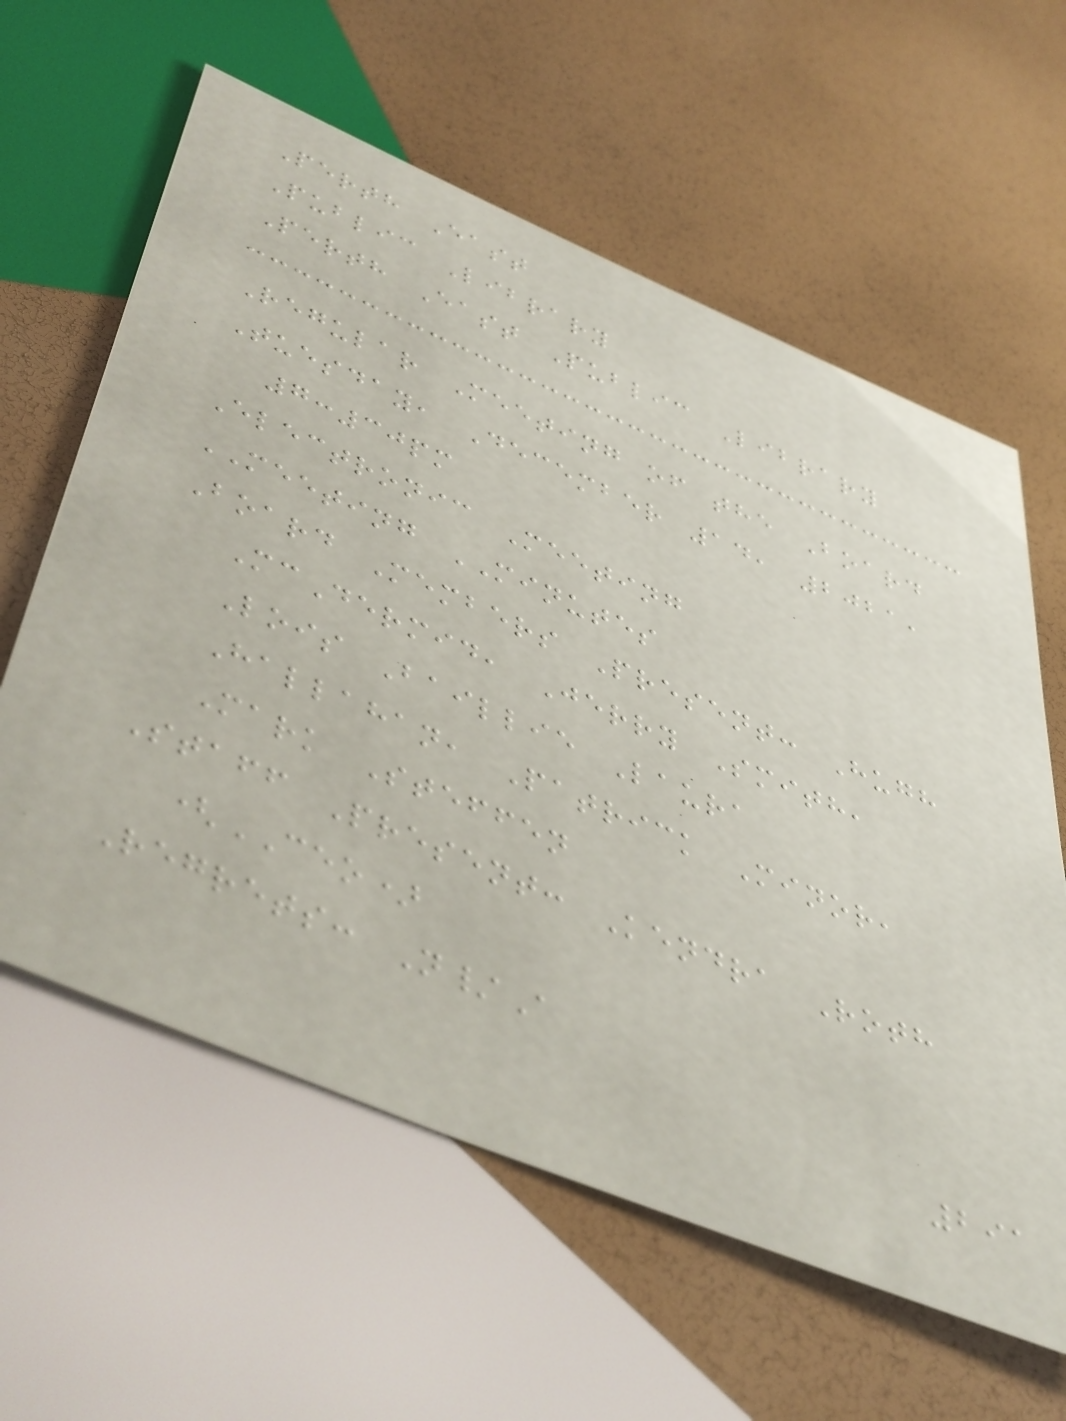Perth East
Public Library
Perth East Public Library
Regular Meeting of the Board
Tuesday, December 14, 2021,
7:30pm
Electronic Meeting
MEETING MINUTES
Board Members Present: Hugh
McDermid, Jerry Smith,
Lois Baillie Laura
Hallahan, Patrick Minor,
Mark Steffen
Staff Present: Kendra Roth
(CEO)
Regrets: N/A
291
